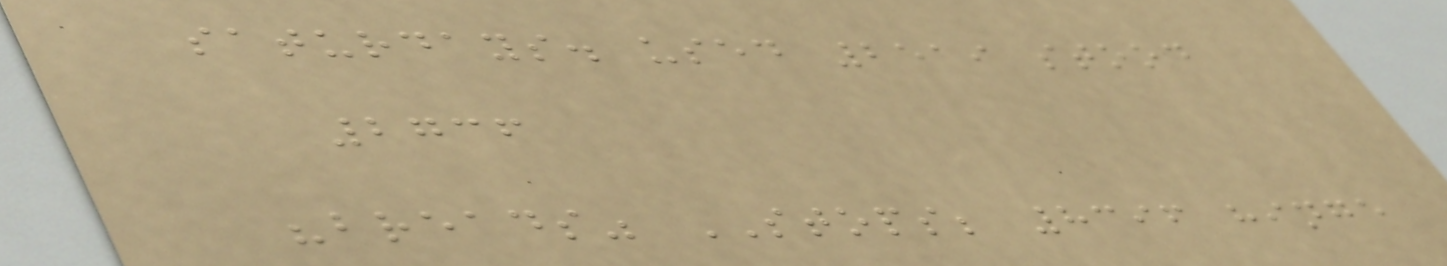saturdays. used 2519 stood
2736
"breads" STOPS; 8396 hinge
